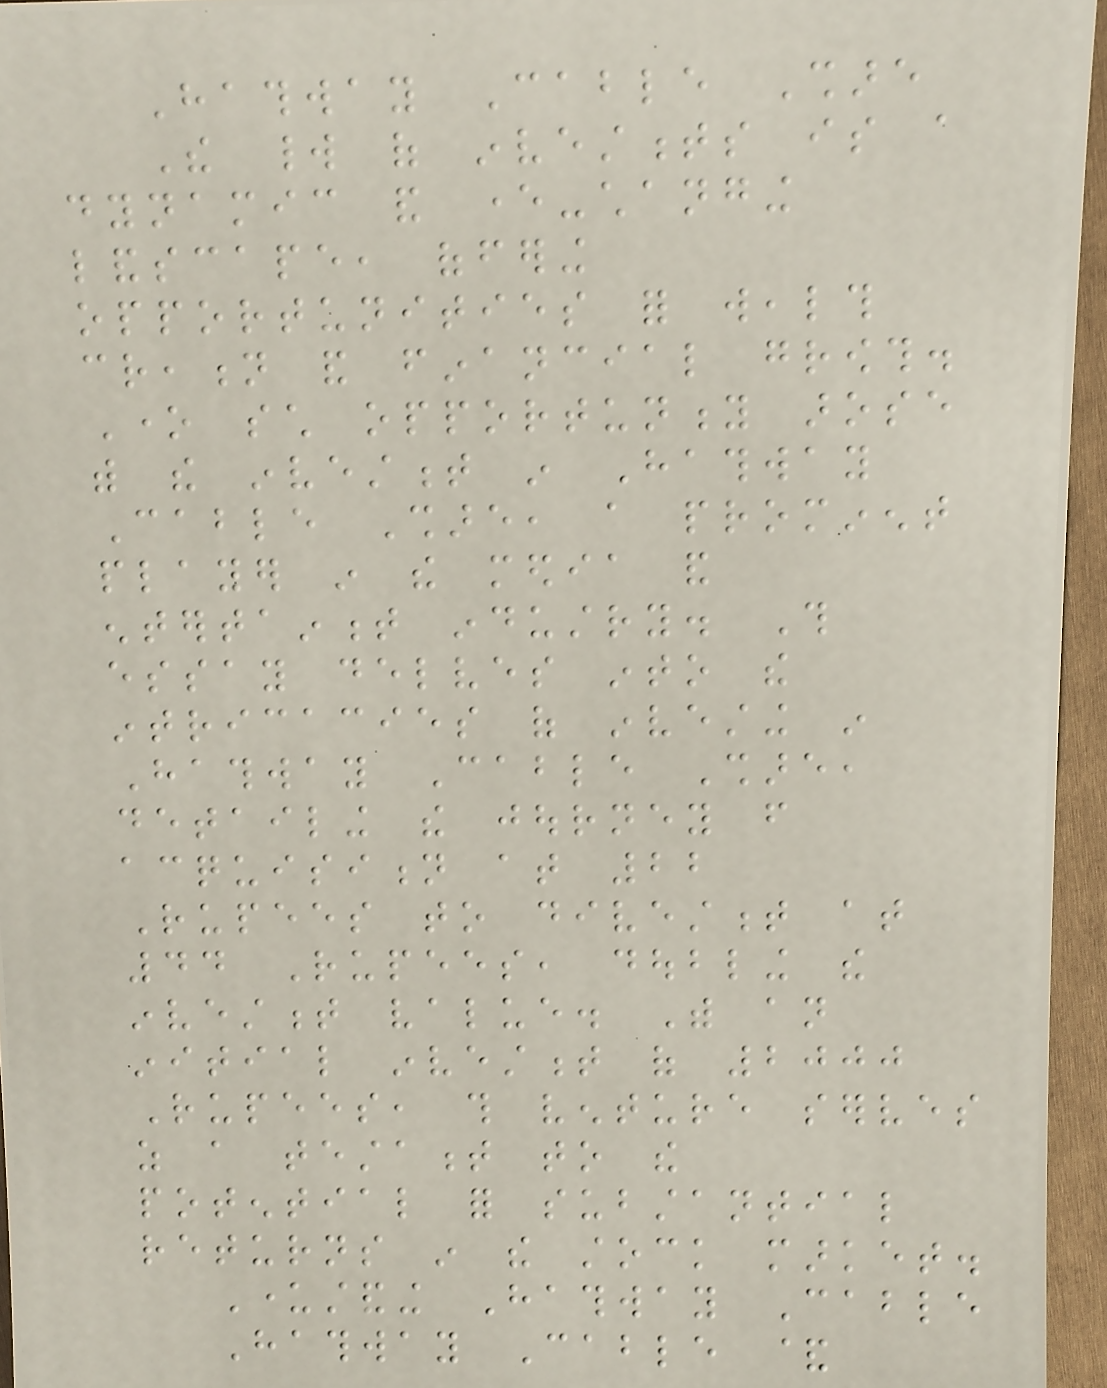Hathway Cable Share
The world of investments is a
dynamic and ever-changing
landscape, offering
opportunities for wealth
creation and financial growth.
One such opportunity arose
with the investment in Hathway
Cable Share, a prominent
player in the media and
entertainment industry. This
essay delves into the
intricacies of investing in
Hathway Cable Share,
detailing the journey from
acquisition at 22
Rupees to divestment at
44 Rupees, doubling the
investment value. With an
initial investment of 2000
Rupees, this venture serves
as a testament to the
potential for substantial
returns in the stock market.
Understanding Hathway Cable
Hathway Cable &
